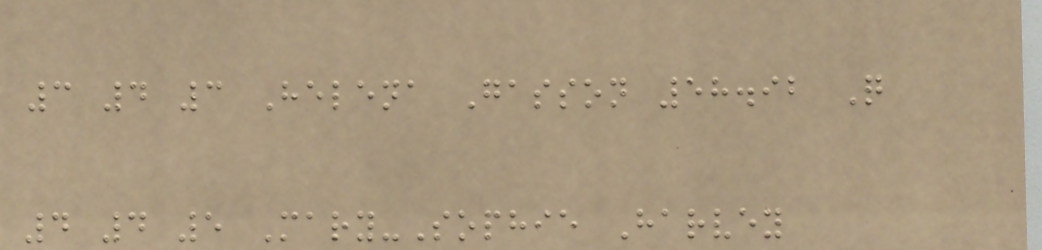3 4 3 Helena Gasson 58.92 Q
4 4 5 Mary-Sophie Harvey
